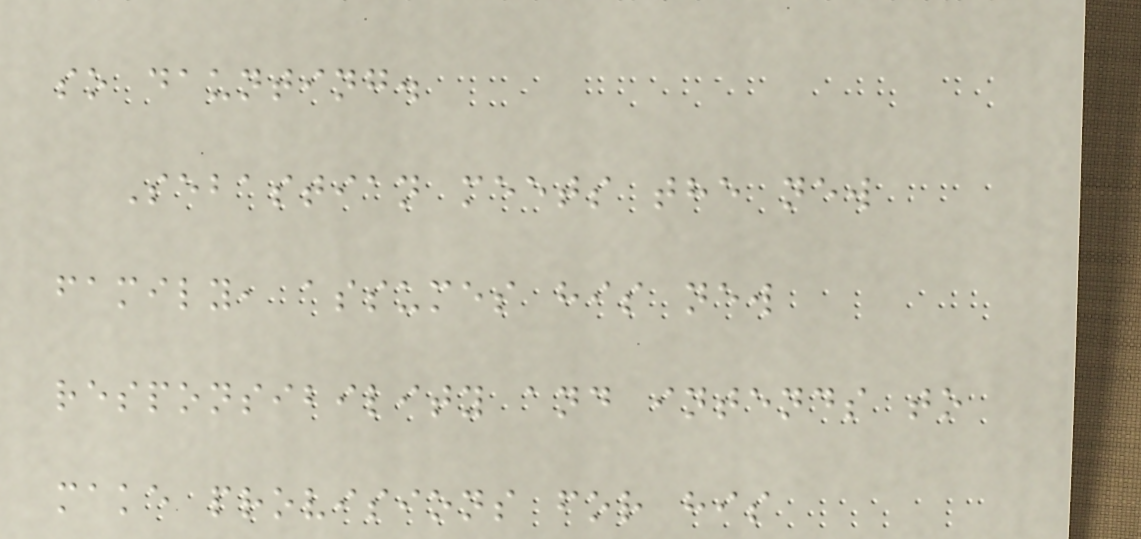so daunting.
Sebastian meets the new
family, assumes his new
responsibility and intends to
make provisions for his
